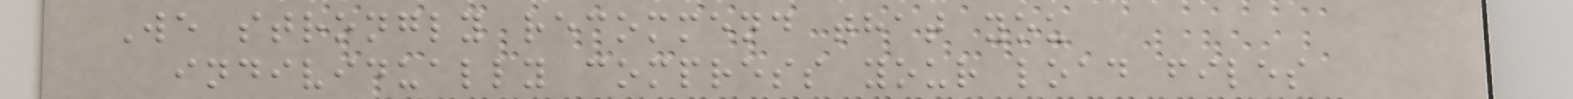We strongly recommend that you
individually compress your load files
